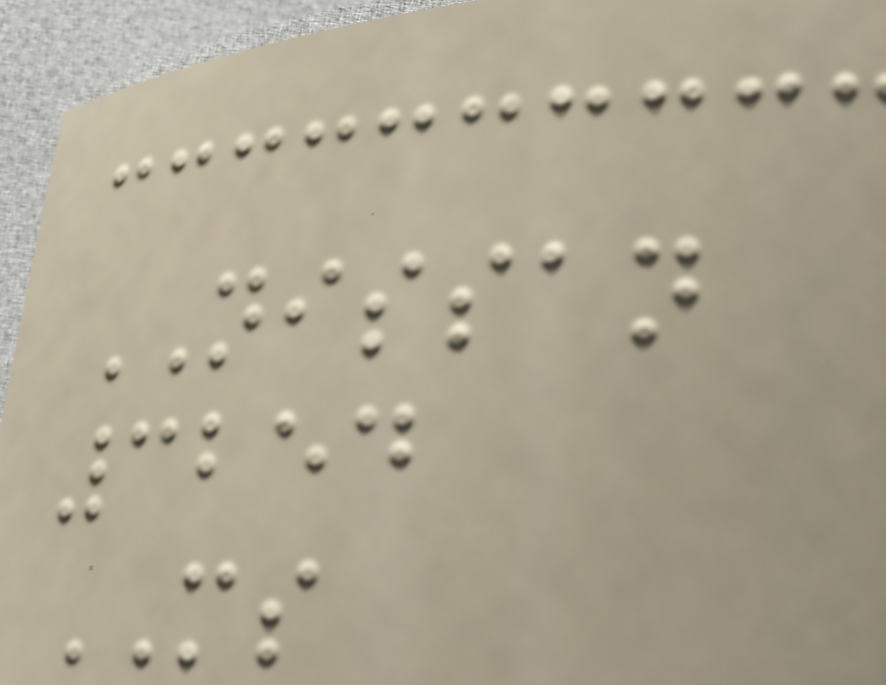NISSAN
3254
MS
